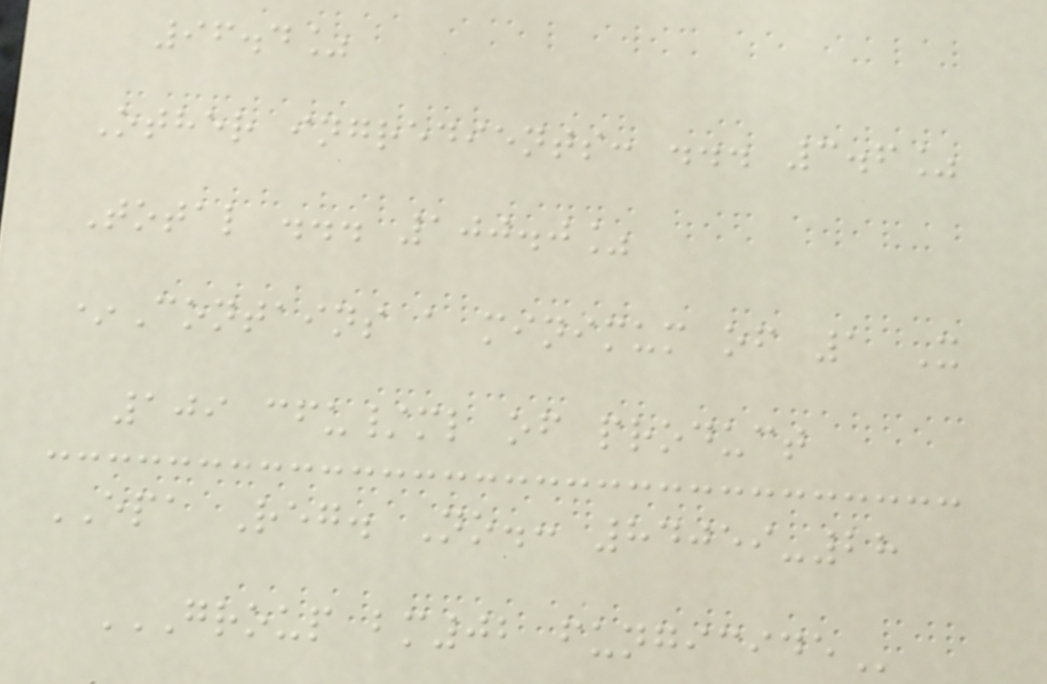96.4%
Other ingredients: ... 3.6%
Total ... 100.0%
*Contains a minimum of 1 X
109 cfu/ml of product
EPA Reg. No.: 84059-28
GROUP BM02 FUNGICIDE
